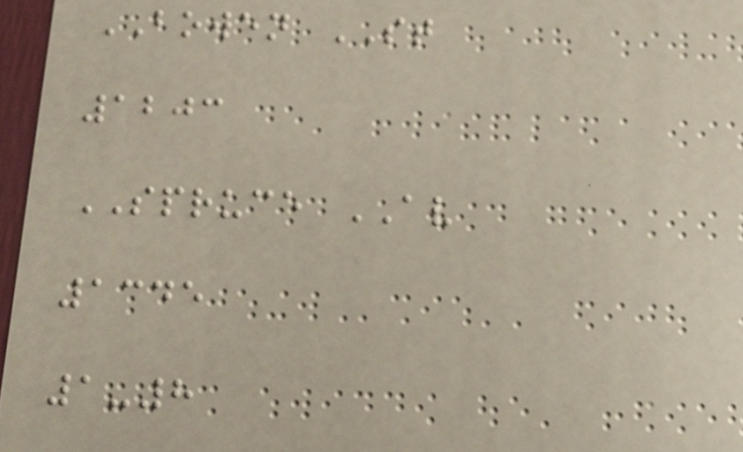BOWEN ST
1203
SPRUCE AV
1345
1-8
